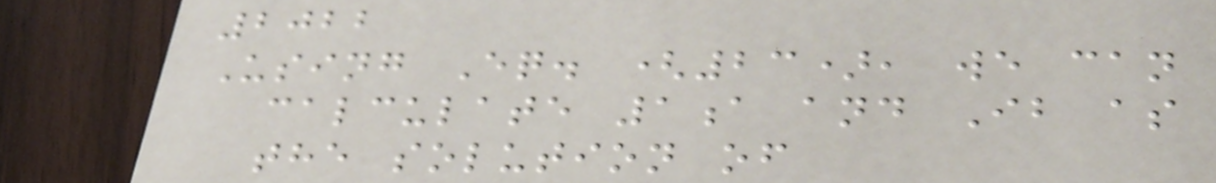2022
Using Eq. (23), we can
calculate 1a and Ib as
the solution of
